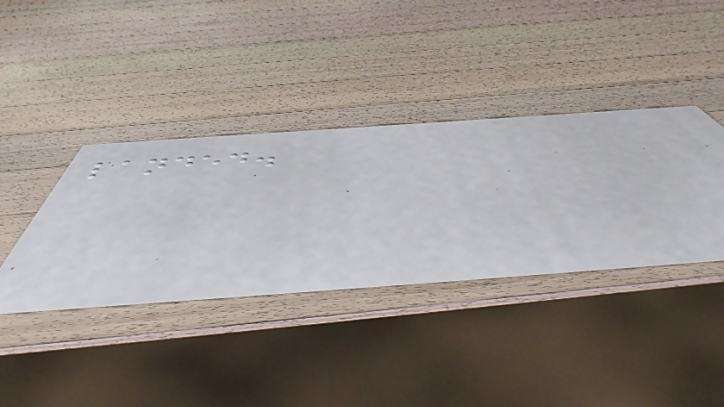landed.
